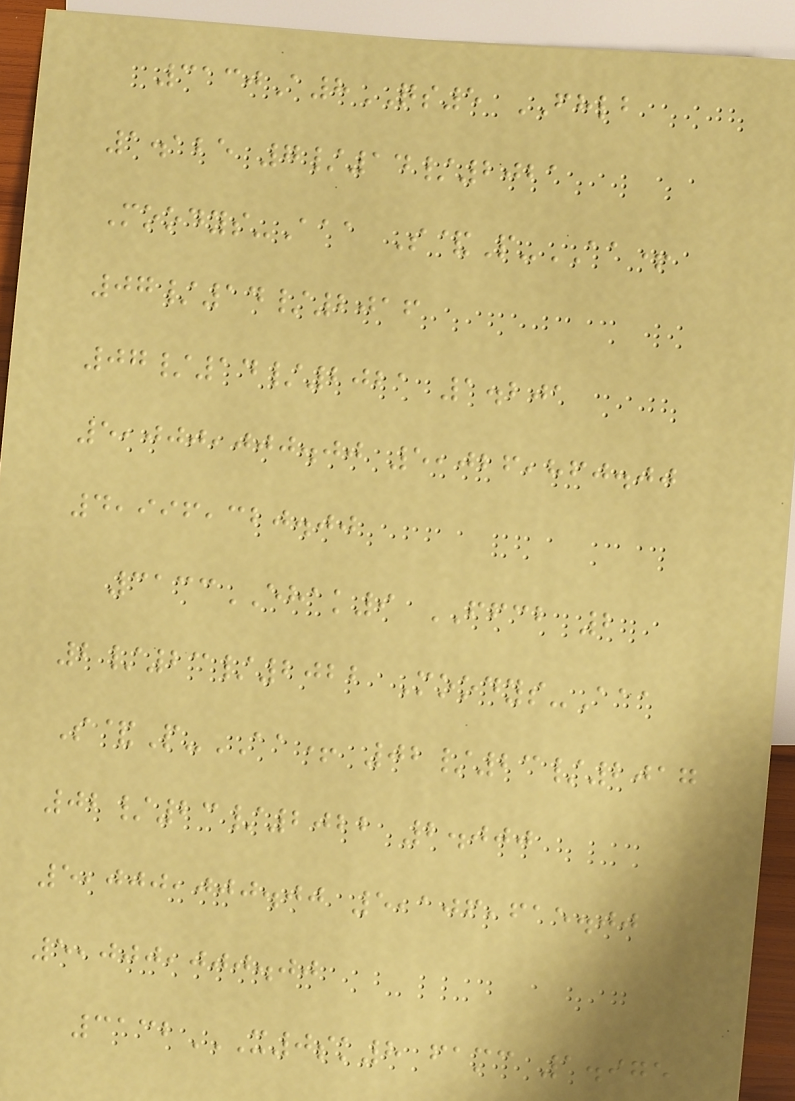3130A8QS5 FHLB
1.125 7/14/2021
Moodys-Aaa S&P-AA+
07/14/2016
07/14/2021 1.201
5,000,000.00 5,026,860.00
4,996,320.00
3133EHAK9 FFCB 2
2/23/2022 Moodys-Aaa
S&P-AA+ 02/23/2017
02/23/2022 2.000
5,000,000.00 5,106,615.00
5,000,000.00
3132X0SK8 FAMC 1.975
